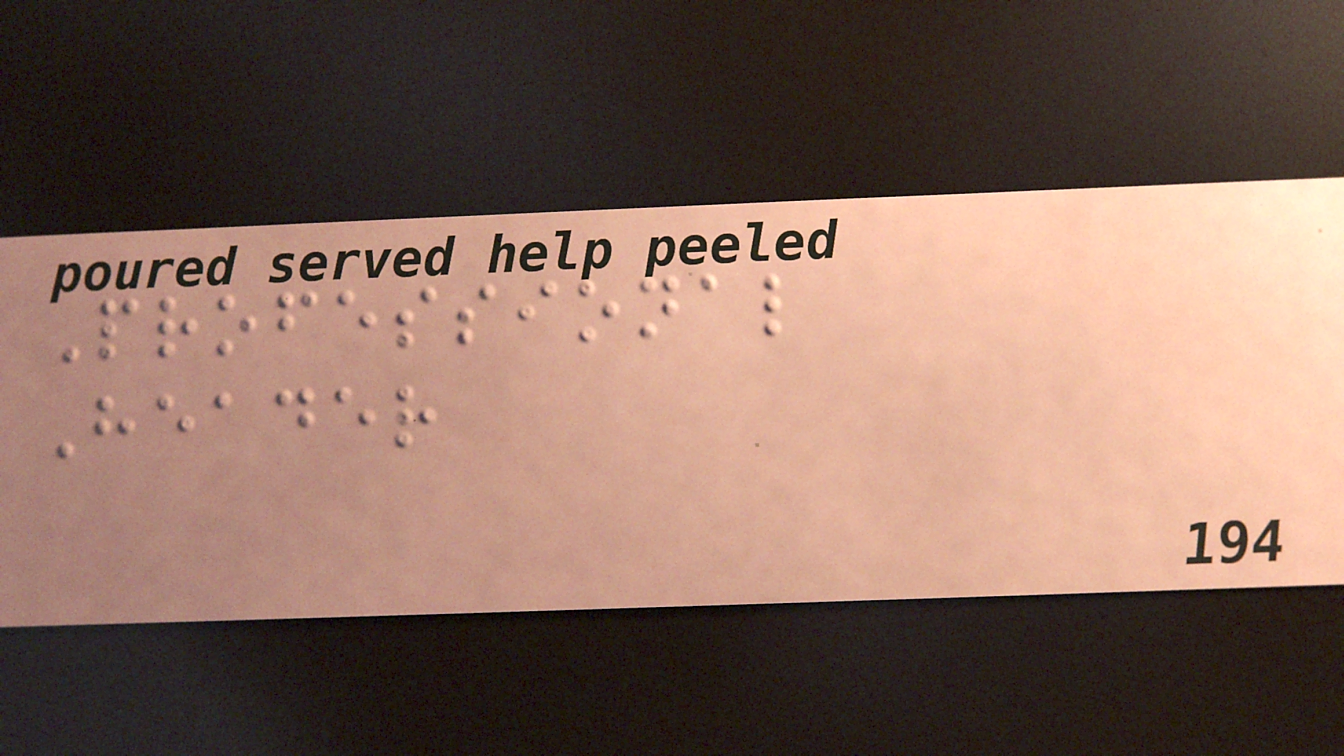Professional
Header
